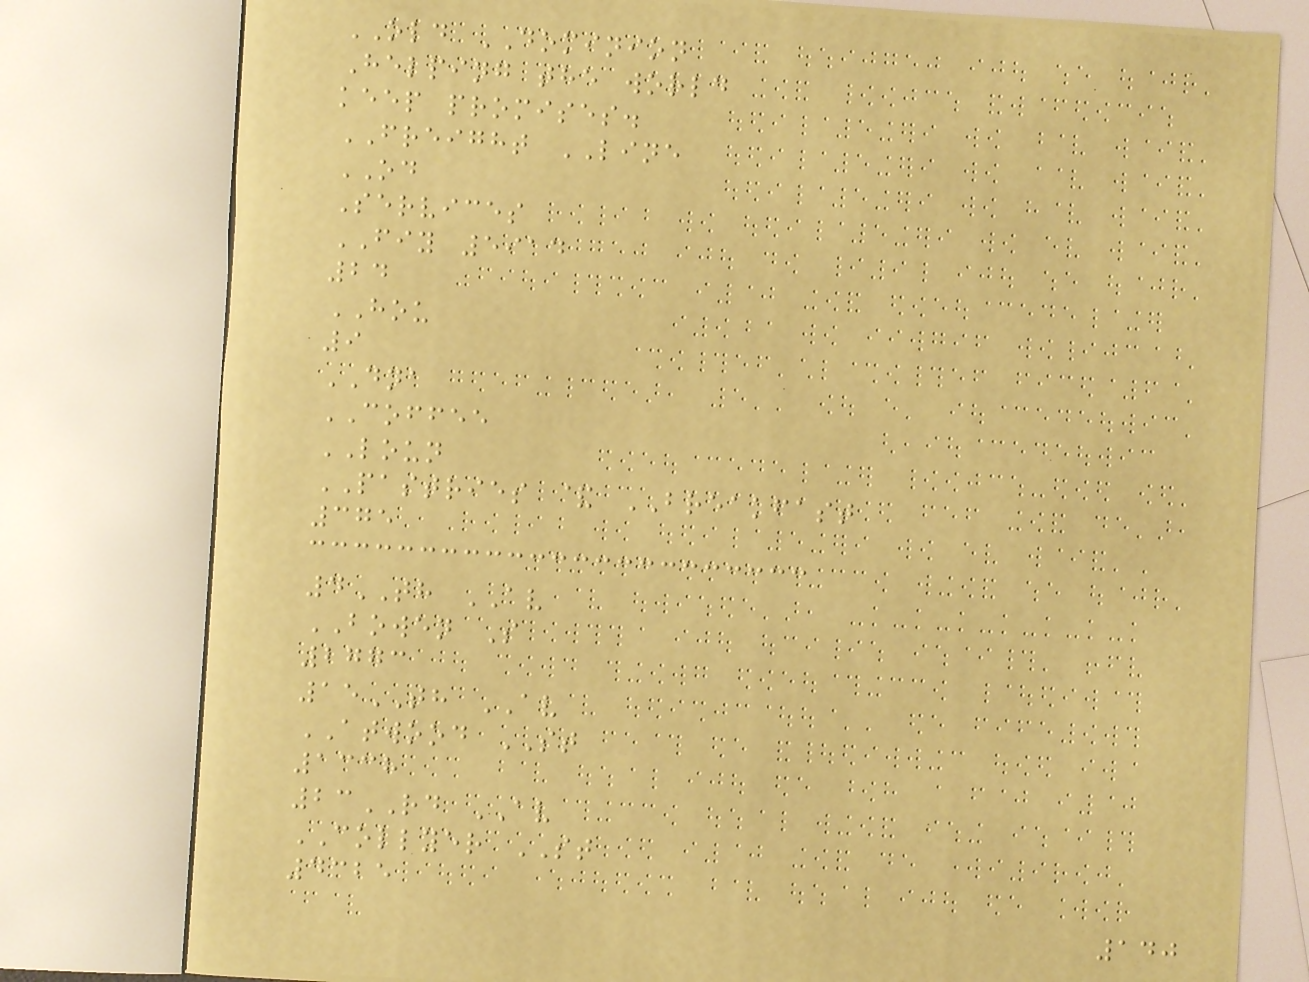OLD DOMINION
Helping the world
keep promises.
FREIGHT LINE
OD
Services
FIY 5914
24
HOU
9
DNA
COFFEE
LOUN
PASTRIES & BREAKFAST
375
4TH AV
BOWEN S
2773
15TH AV
ATWOOD ST
1338
23RD AV
COLLYER ST
4325
140
